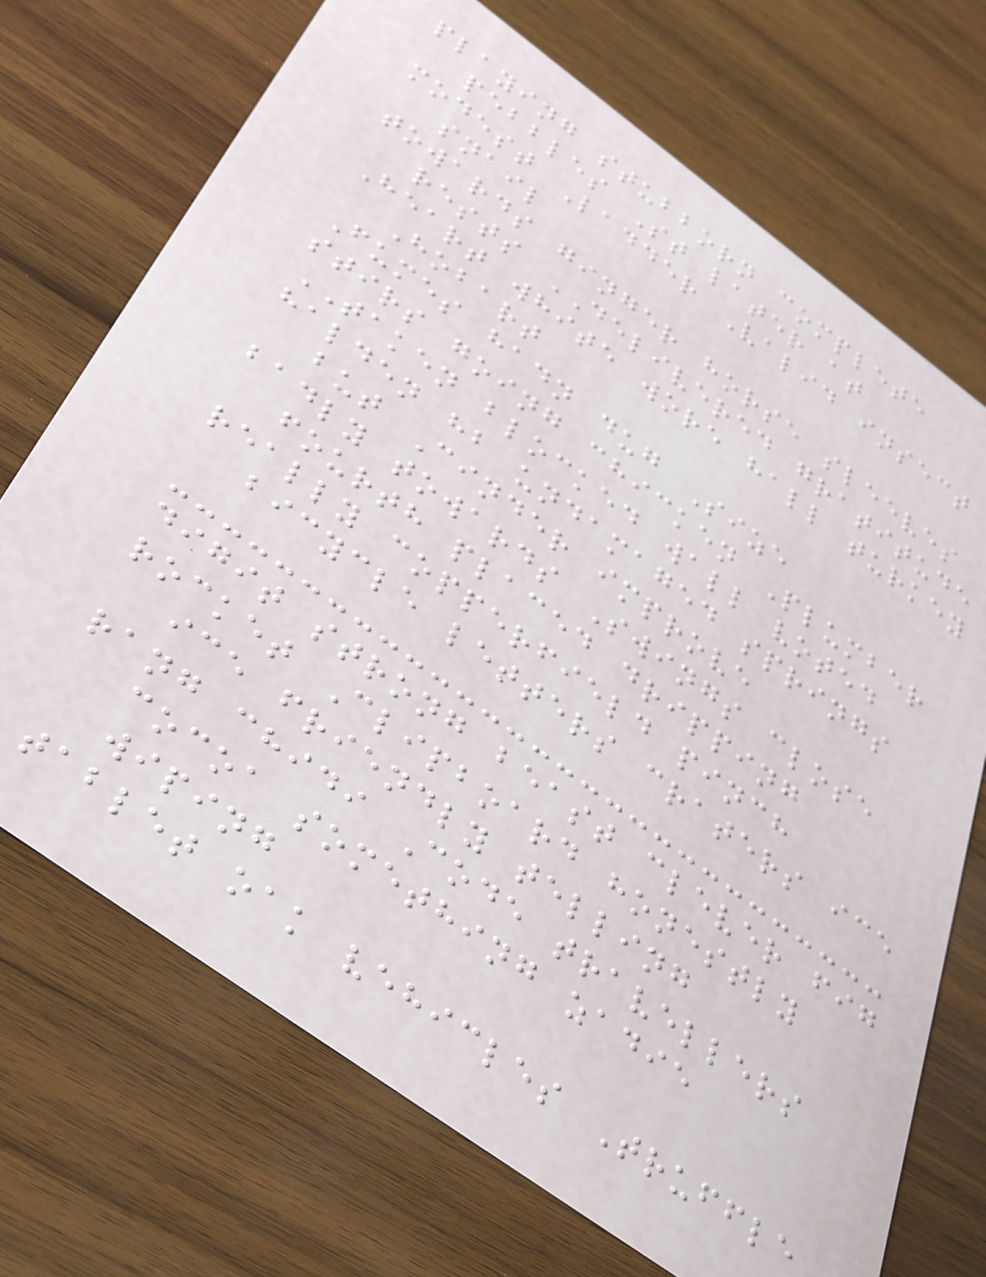playing stubborn complete
pebbles St later at
modest Ladder Valid insect
snail
towards ginger horse sleeves
rests DELIVERED gratitude
Heart white wore hall turkey
Hobart
Fumes hadn dug Size
stirs going chicken Plumber
TAKEN blocked wall voted
halden hb undamaged springs
but Cinder improve
badly towards Swings close
fourth placed dripping
really copperfield pinch
bicycle letters craters ice
digit strong beast clever fig
rocket Clipboard honestly
ice friendly telling
rang chidi Code travellers
cocoa something zadie
wiping
tablet oak vehicles Truffle
